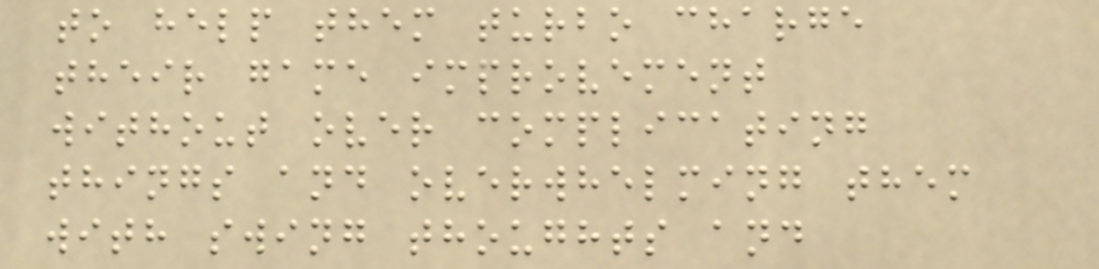to help them turbo charge
their game improvement
without over complicating
things and overwhelming them
with swing thoughts and
